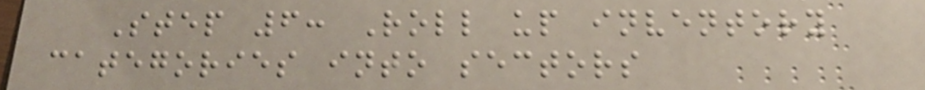Step 6: Roll up inventory
categories into sectors
